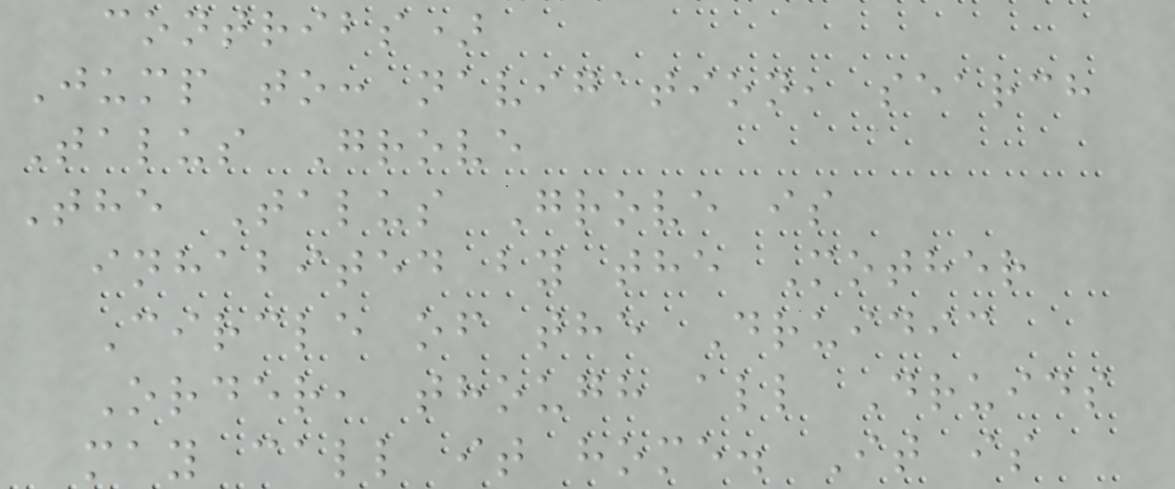contribs)
Jump to: navigation, search
Talus Grove
The Talus Grove is
inhabited by the Mother
Circle of the Druidic
Order, though all Druids
may call it home. It is
